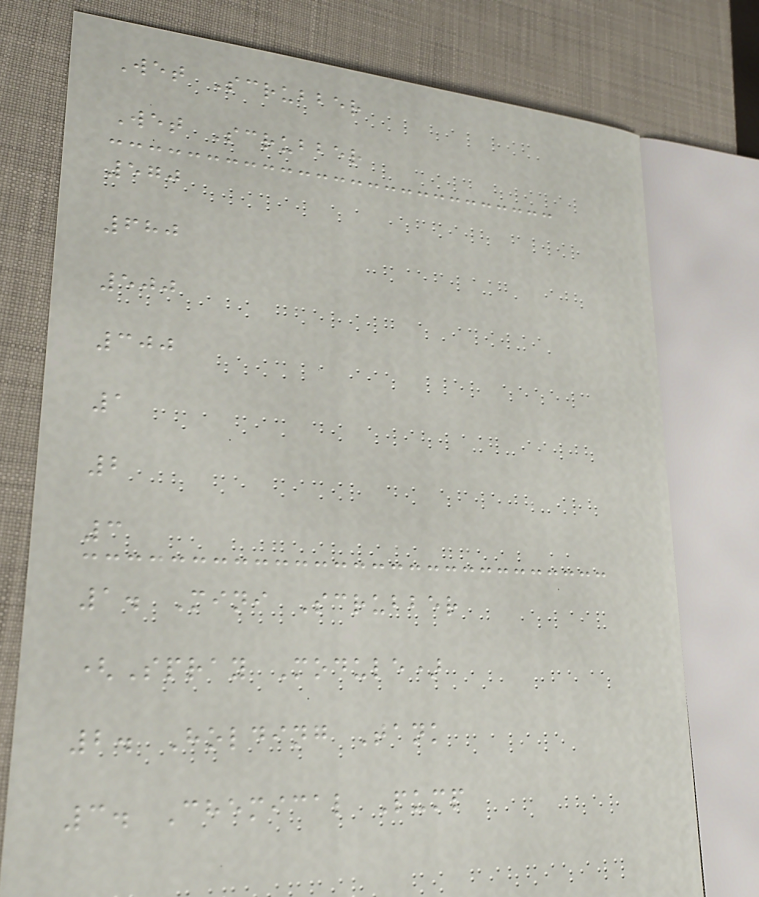Wet Scrubber
Wet Scrubber
570
680
500
300
1
2
3
1. Mini Scrubber
(Spray Module)
2. Holding Tank
3. Chemical Pump
